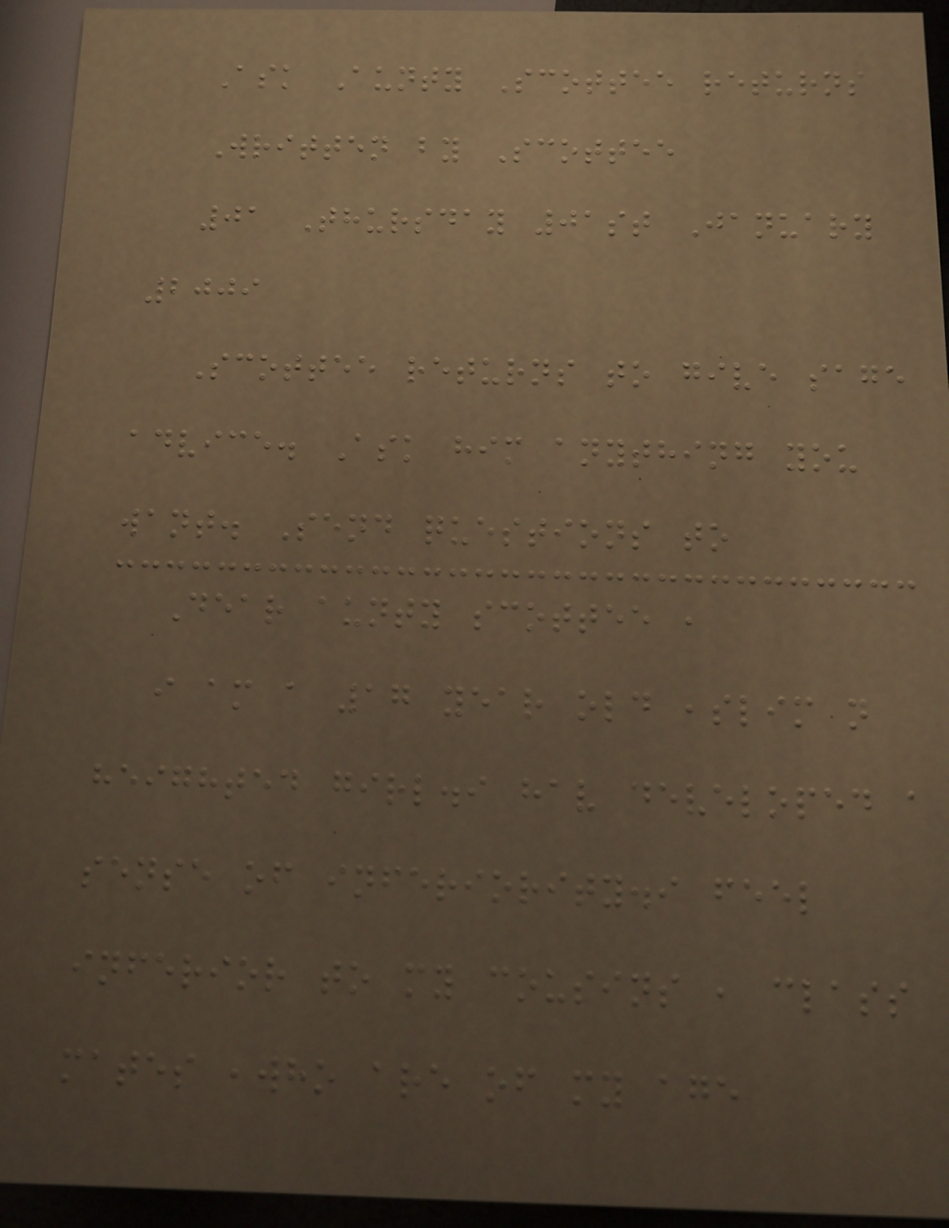Ask Aunty Scottee returns
Written by Scottee
01 Thursday 01st January
2009
Scottee returns to give sage
advice. Ask him anything you
want. Send questions to
Dear aunty scottee ,
i am a 17 year old ,slim n
heighted girl.i hav developed a
sense of inferiority.i feel
inferior to my cousins , class
mates ,who are of my age
